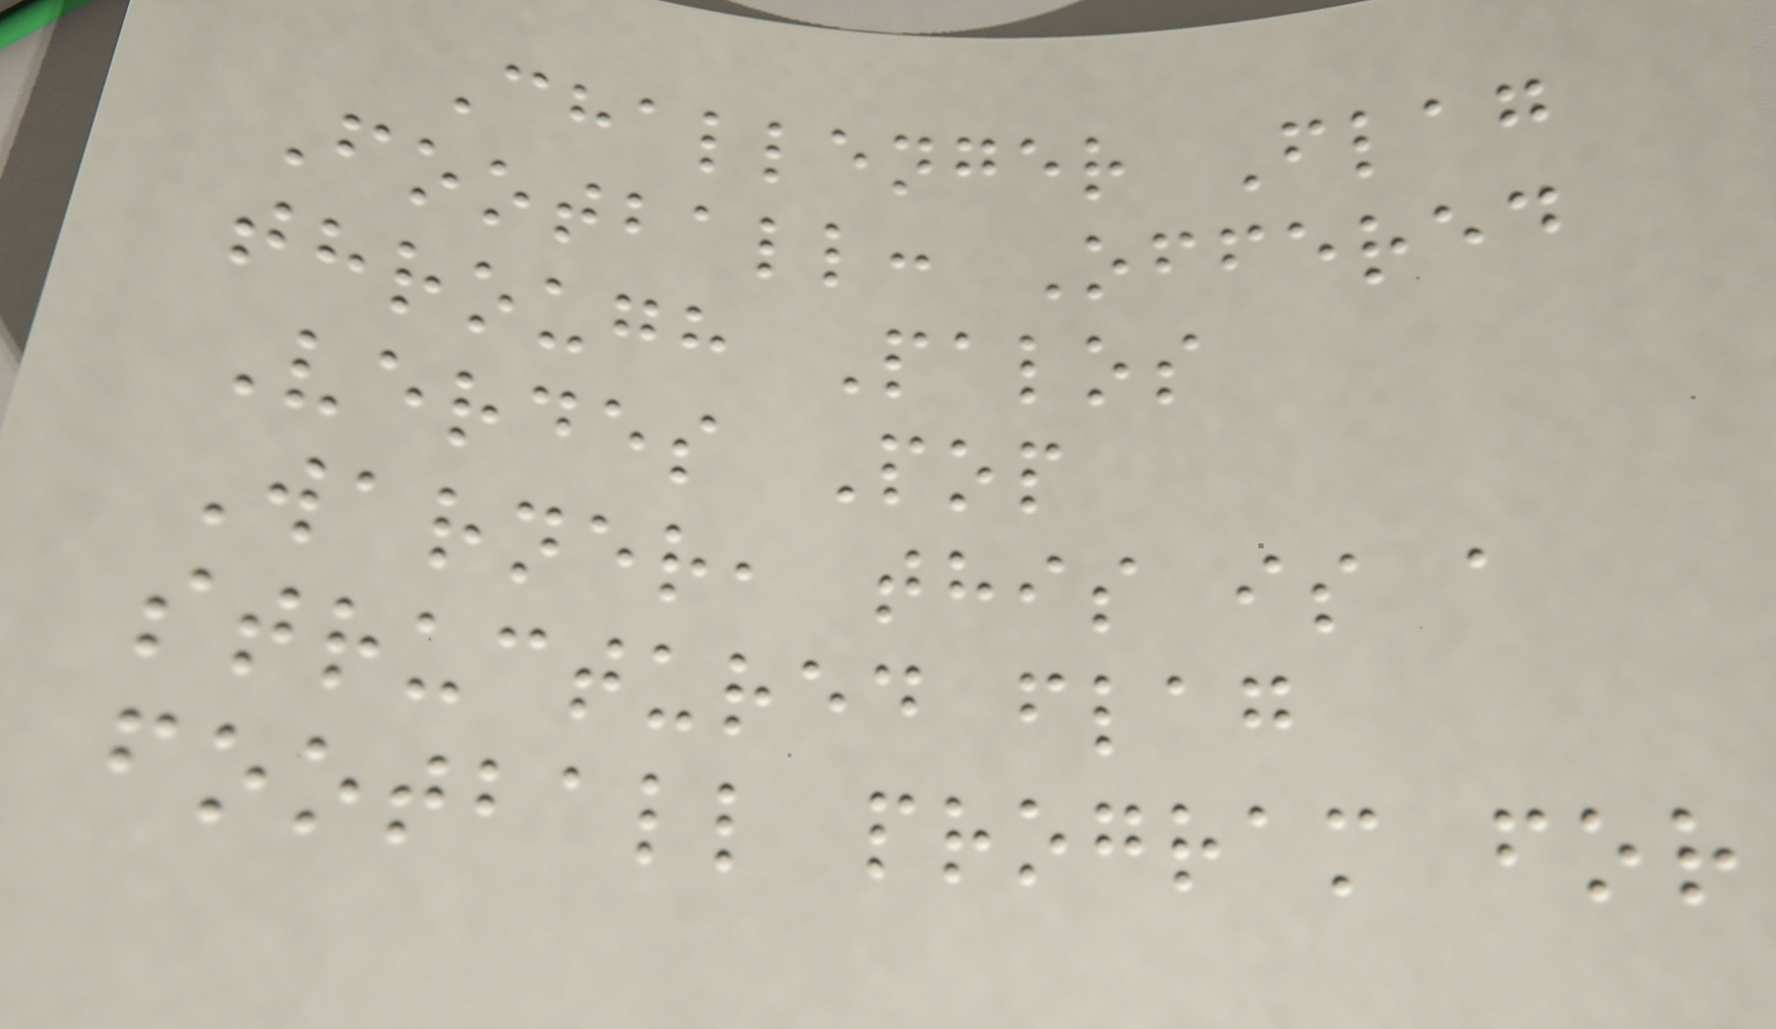Challenger Flag
Football: Offered
through Palos
Verdes Pop
Warner, this is a
structured flag
football program for
